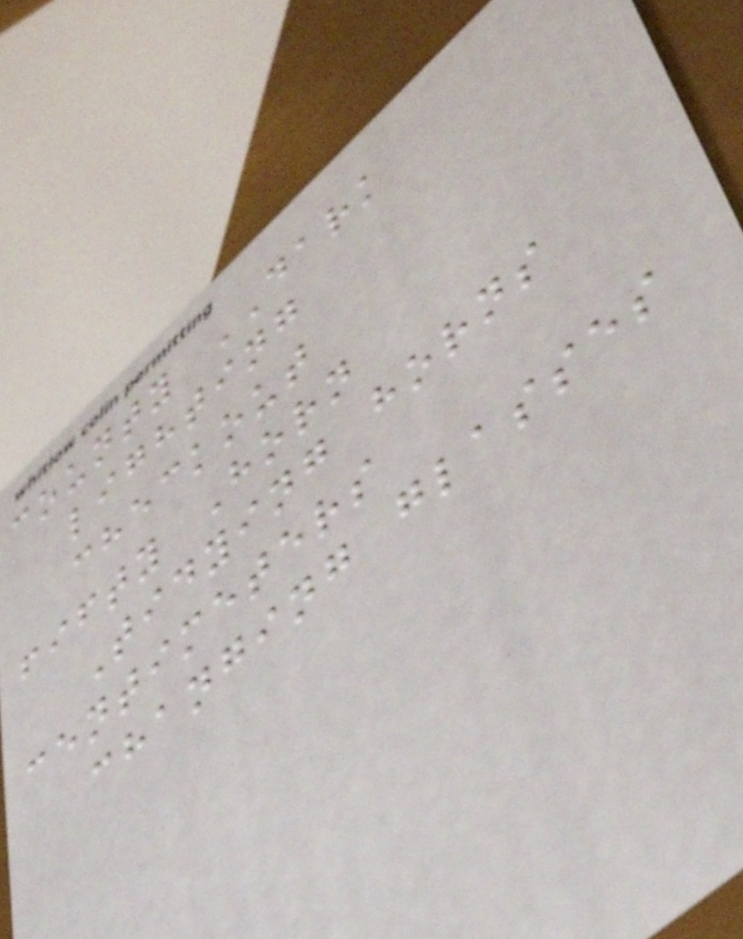county DARK
lighting
checkout
fifty Horn
Tidying horns
centimeters
changing glasses
